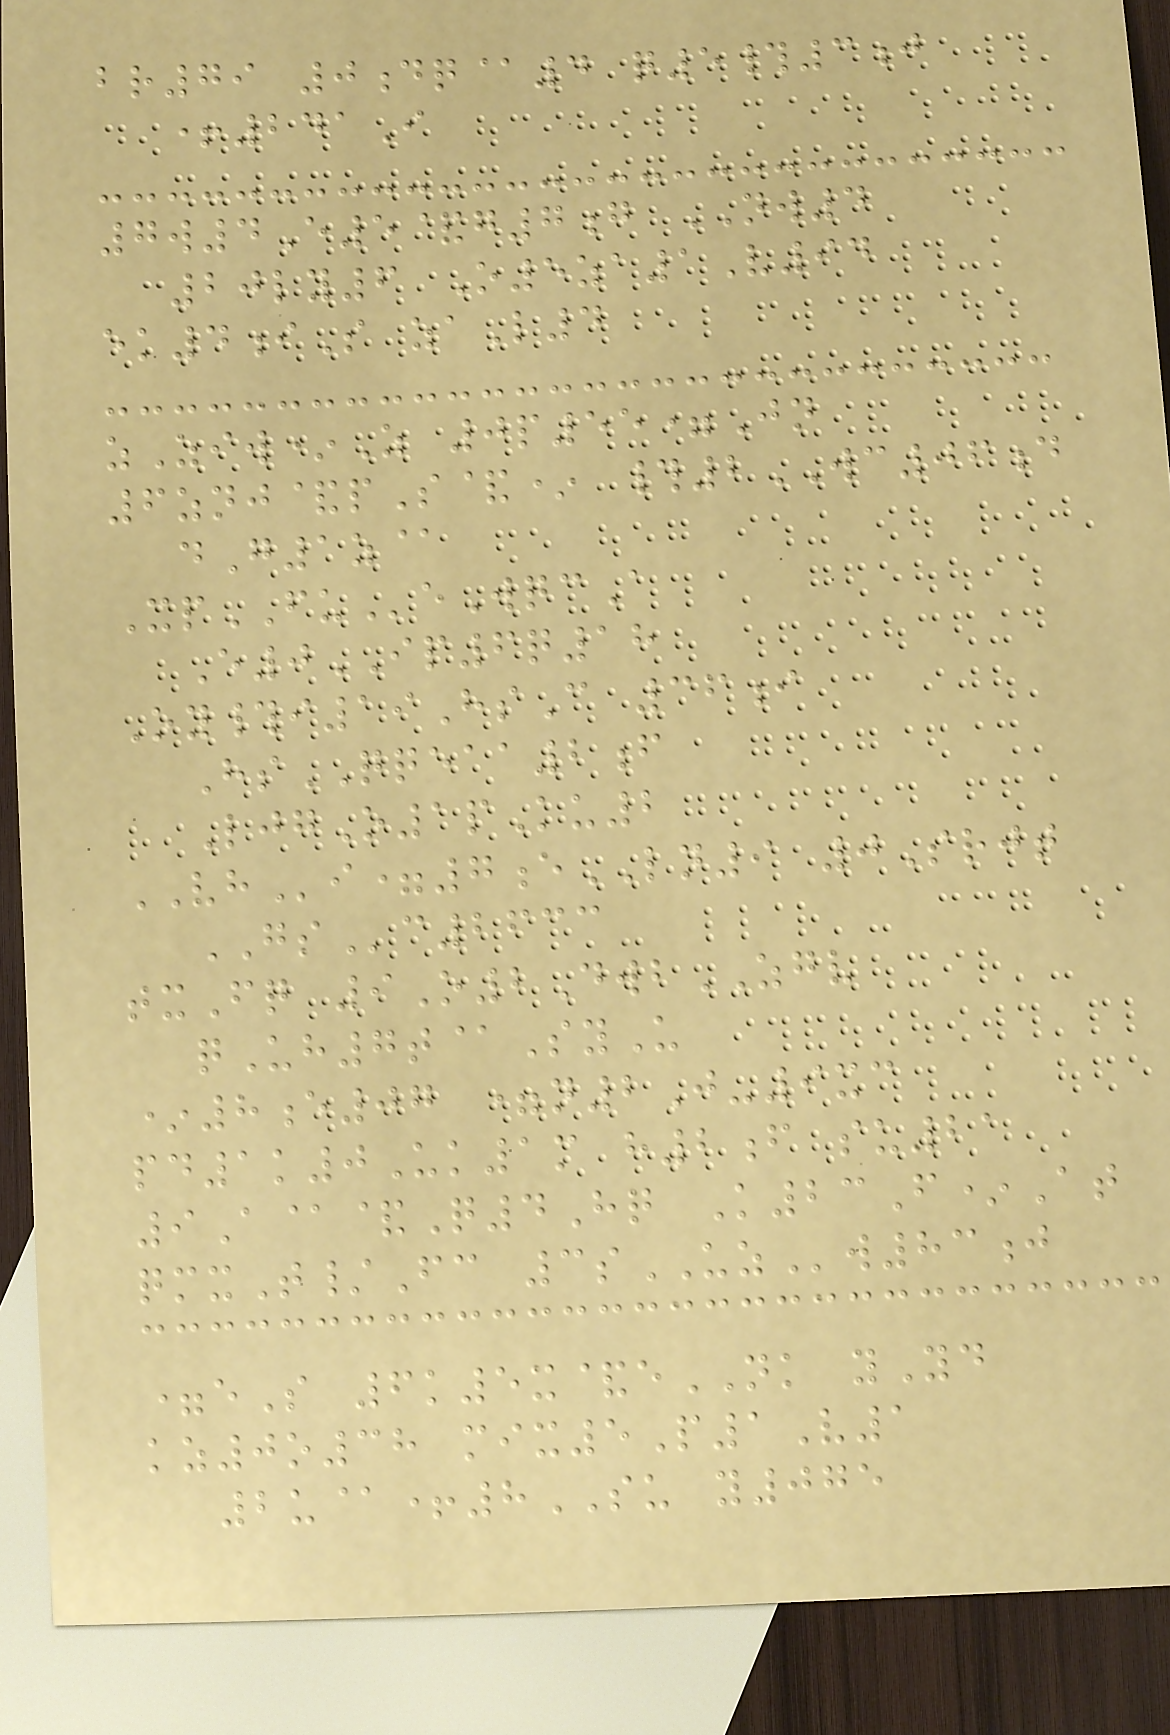br79 0dq@4 q5#3j
+241I
7w4E5&g7g NW4
20ly6 O5za1V94
ek4iS zaL4
zZiw*Z 0p55=Jn
6znj&pS&* #2WC06d
dG1z@
XpFUeWqcA
E0IP6q18
Oy#i19HsC 36i
HsQQEAA2f
LjgO1pKu2
VHi=7eLN9 0Srjt
GSc2633
txFq 9O2DwbZGV
qUh7t@SyU
*8e07 =n2J-9xc
pd1k0Uk1m h2f su21
9A@&Q4Hq K23F*At
qmxT/Fc 3sUZw83j
=eS 6k5x&eNK yYd
kz0o38 mix5P1V1
2u@+8SU y075
